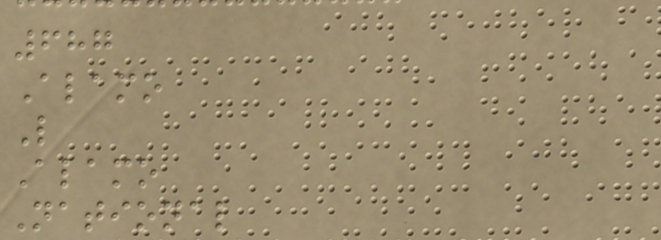687
Alamo
L
Alamo
National
